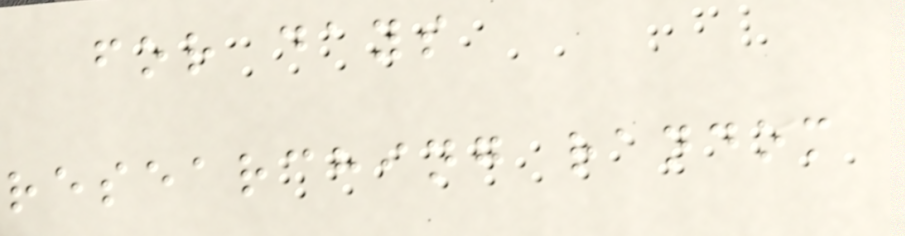for days
researching random
